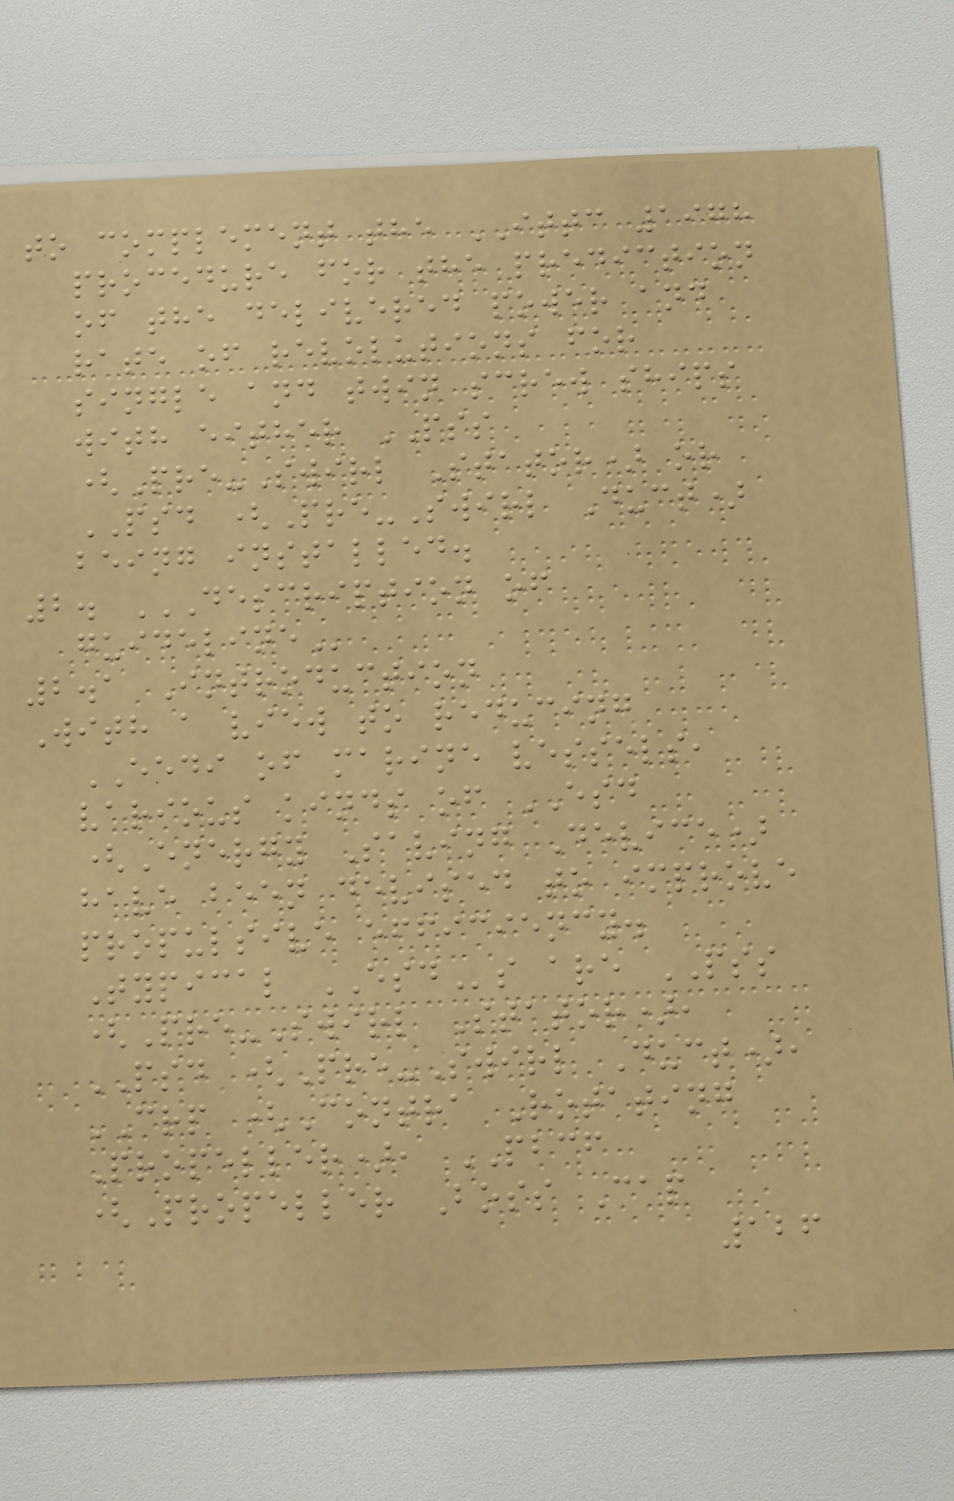to complement the ITTC 1978
procedure for the prediction
of the delivered power and
rate of revolutions for
single and twin screw ships
with either PSS
(Pre-Swirl Stator) or
PSD (Pre-Swirl Duct)
being installed.
2. DESCRIPTION OF
GUIDELINE
2.1 Introduction
With a view to reducing
EEDI of marine vessels,
various kinds of ESD
(Energy Saving Device)
have been devised to improve
propulsive efficiency.
Typical ESDs are PSS
(Pre-Swirl Stator),
PSD (Pre-Swirl Duct),
CRP (Contra Rotating
Propeller), PBCF
(Propeller Boss Cap
126
